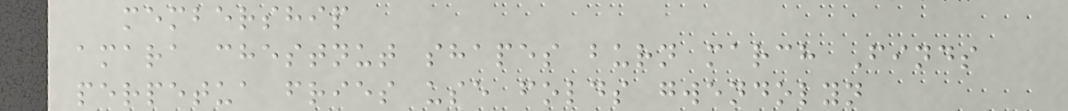membership
amara chestnut shapes burn march Finds
perpetua fries use folds gwendolyn
